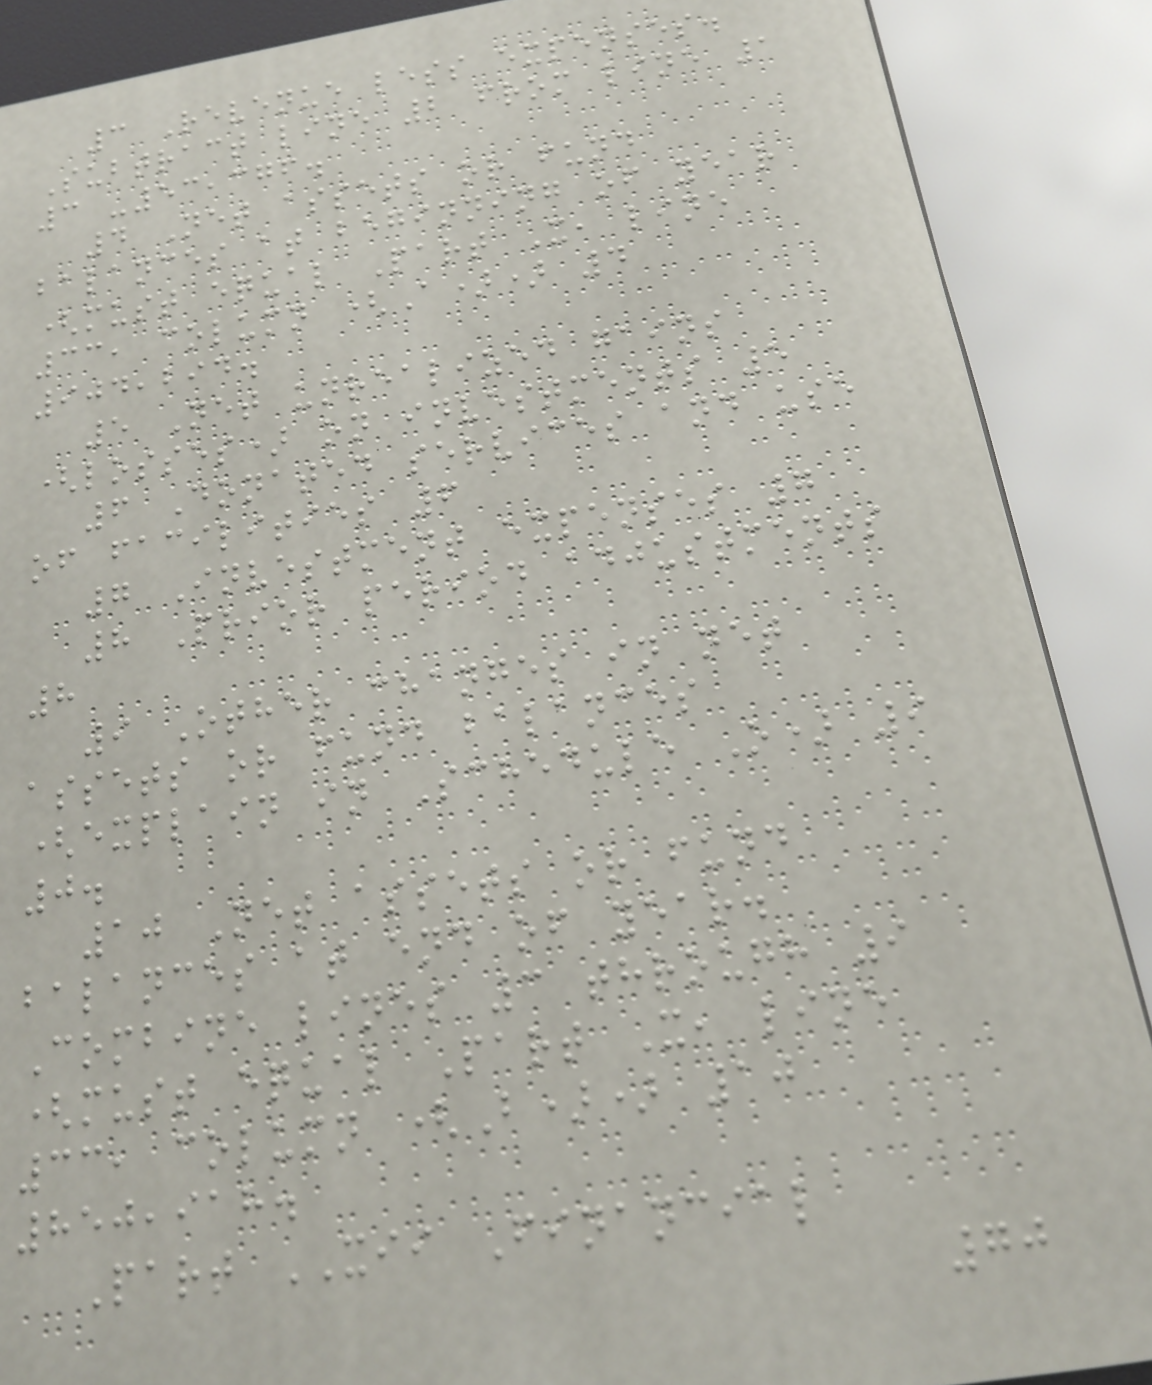3 Revenue less expenses.
Subtract line 2 from line 1
3 -53,376.
4 Net assets or fund
balances at beginning of year
(must equal Part X, line
33, column (A)) 4
904,294.
5 Net unrealized gains
(losses) on investments 5
6 Donated services and use
of facilities 6
7 Investment expenses 7
8 Prior period adjustments
8
9 Other changes in net
assets or fund balances
(explain in Schedule O) 9
0.
10 Net assets or fund
balances at end of year.
Combine lines 3 through 9
(must equal Part X, line
33, column (B)) 10
850,918.
Part XII Financial
70
